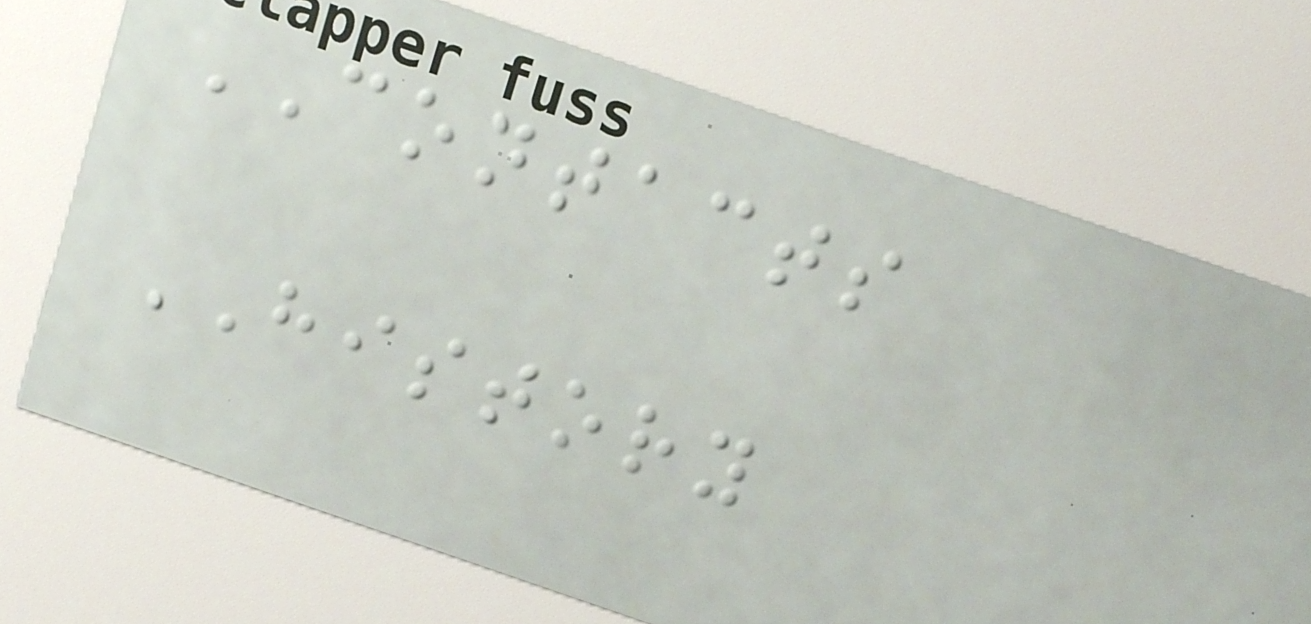CONTACTS
HISTORY
